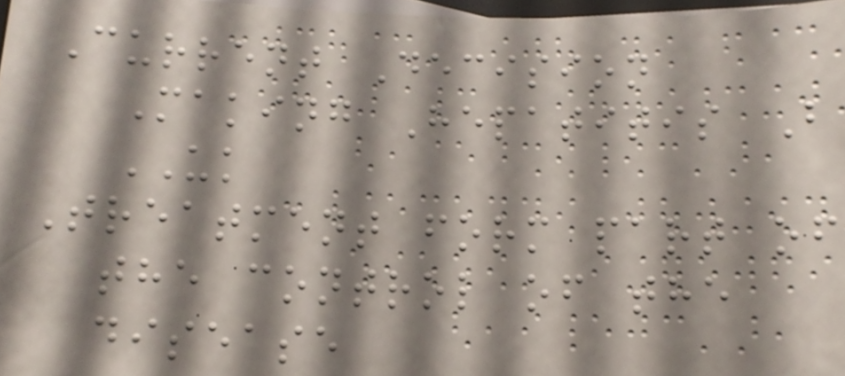Current Decision
Making Hepatitis B
UK
Treatment form part of
the control of the
disease
